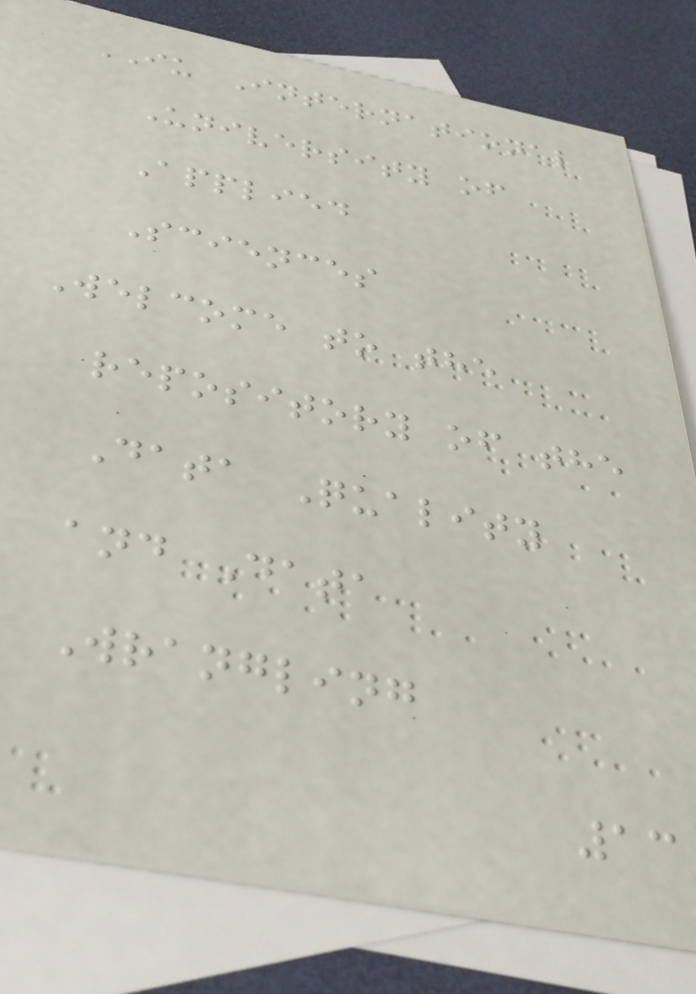IU International
University of
Applied
Sciences
Welcome to the
repository of the
Data Quality
and Data
Wrangling
13
